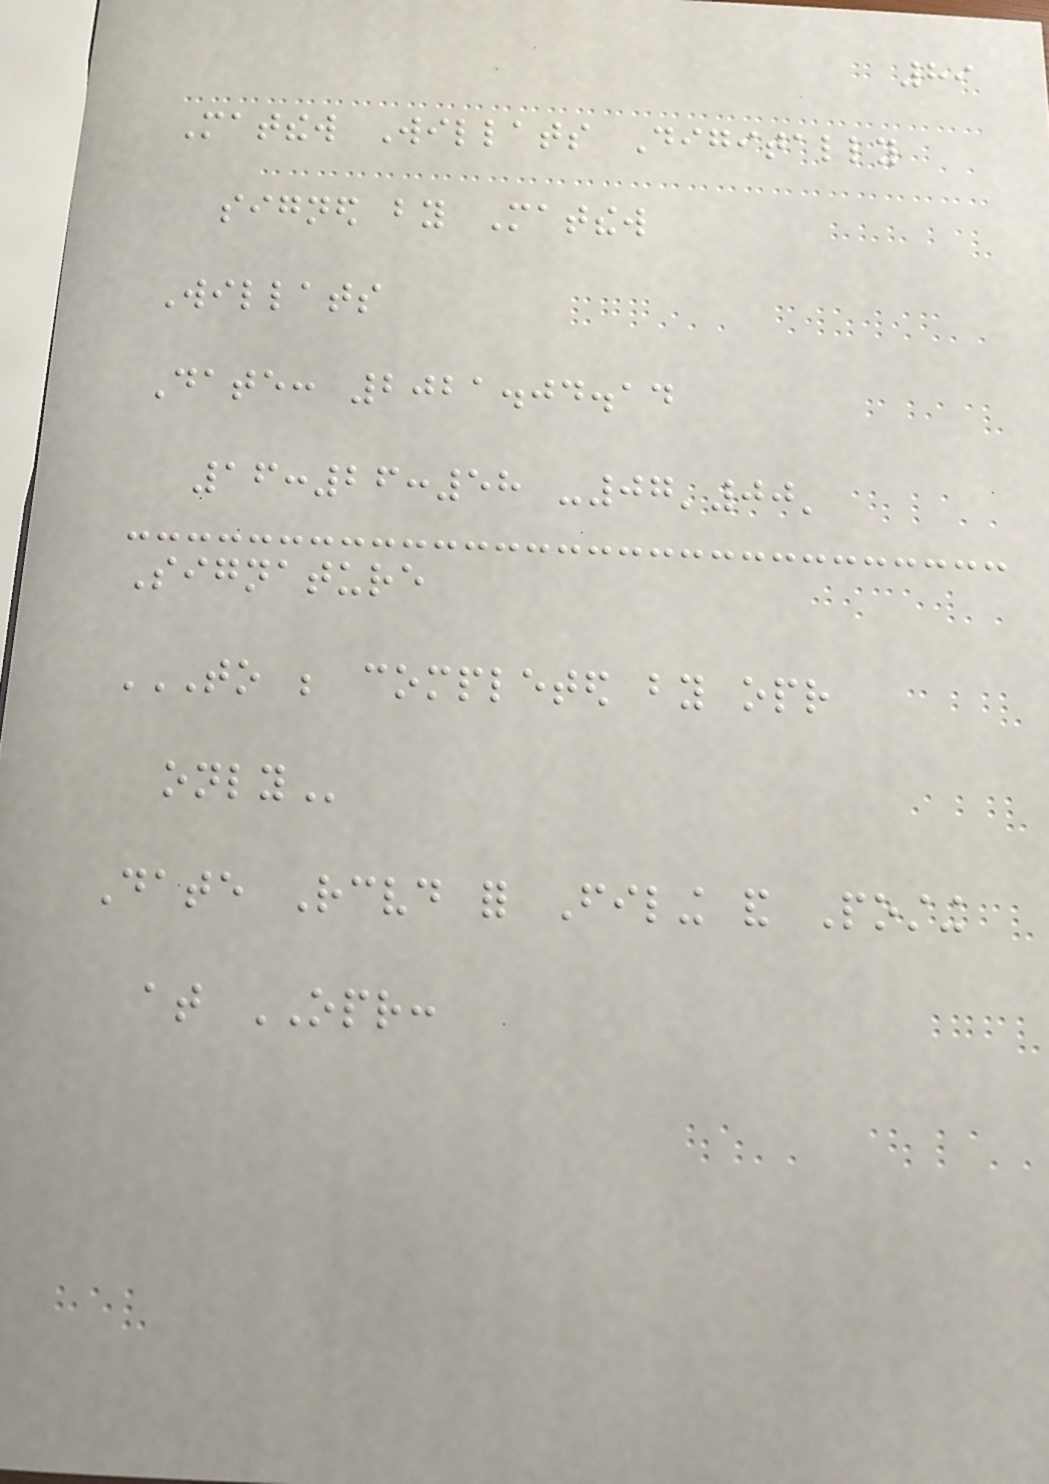89
Matthew Willats Digitally
signed by Matthew
Willats
Date: 2021.04.14
16:26:58 -07'00'
Signature
TO BE COMPLETED BY OPR
ONLY
Date Received for Filing and Posting
at OPR:
